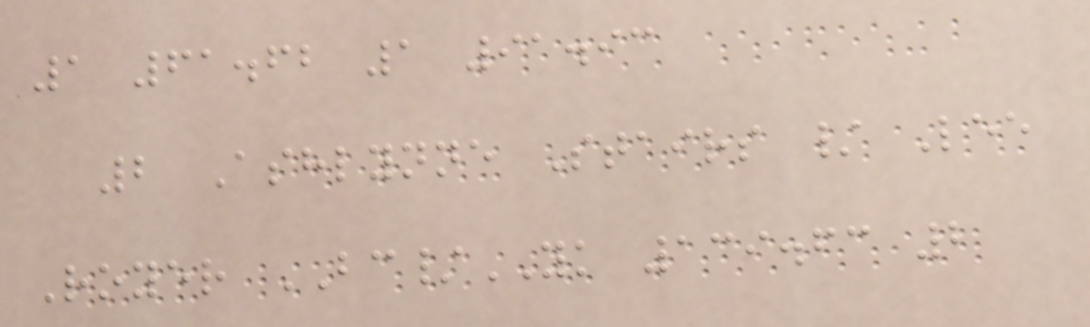1 61.62 1 91.93
2 Ashlynne Stairs / Lee
Royer BC/YK 139.63 2
